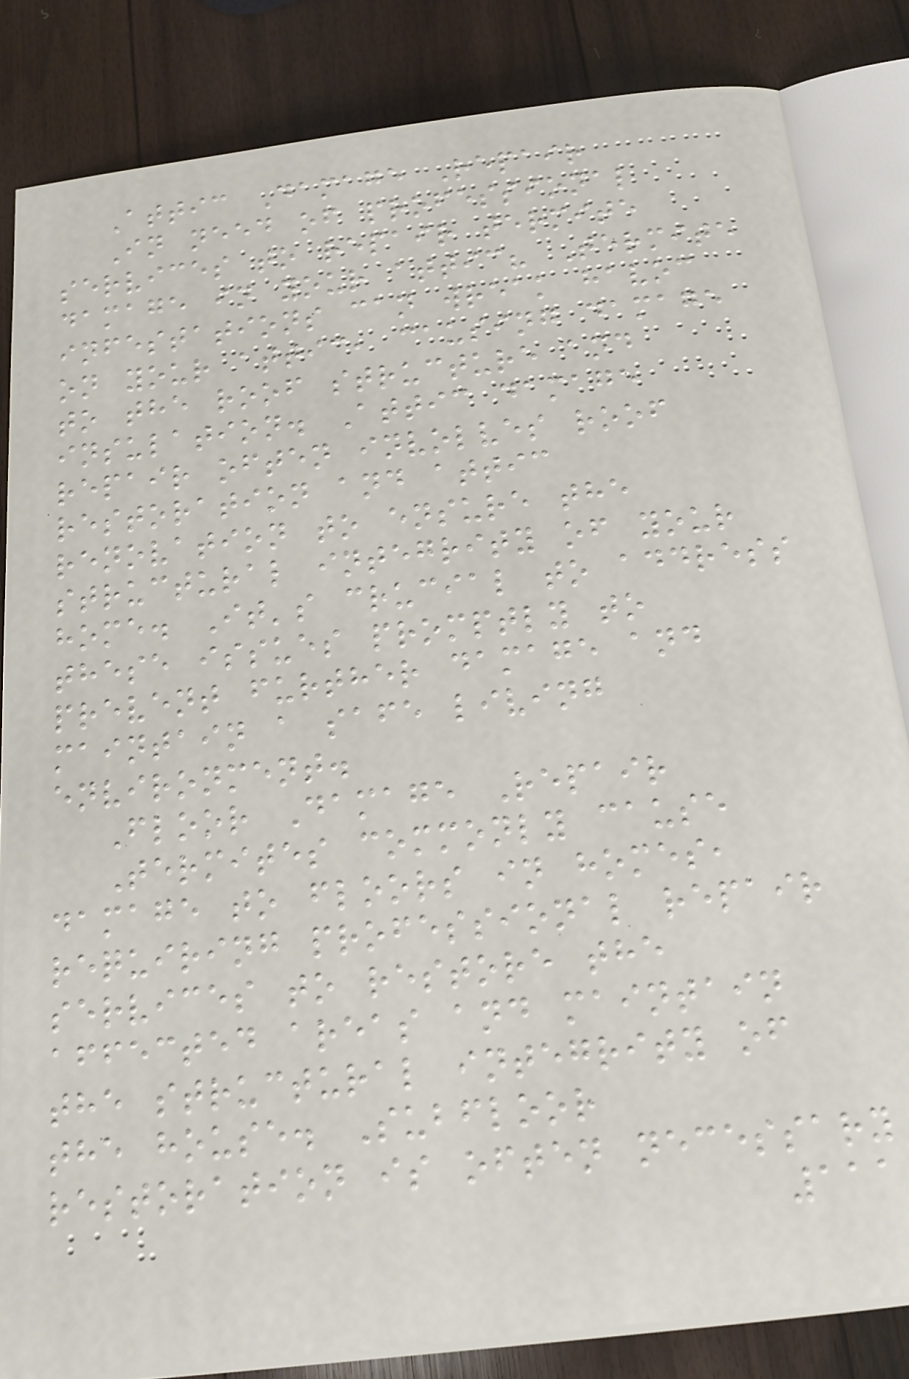Attic Damage Repair
In need of professional
services to repair termite
damage in your attic? Termite
infestations can wreak havoc
on your attic, causing damage
to the roof structure and
insulation. Attic damage
repair often involves roof
restoration and attic
renovation to ensure the
structural integrity of your
home. It's crucial to address
these issues promptly to
prevent further damage and
maintain a safe living
environment.
Floor Damage Repair
Termites commonly cause
damage to floors in homes,
requiring professional repair
services to restore the
affected areas and maintain
the structural integrity of
the house. Subfloor
restoration is often necessary
111
